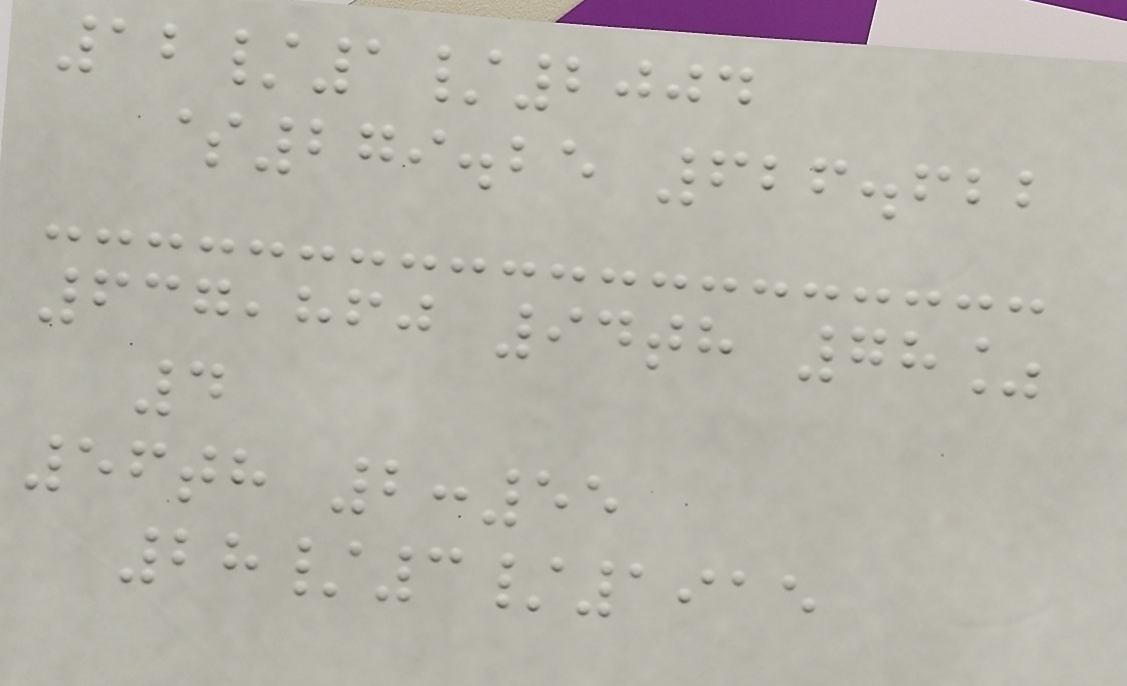12/1/2004
$279.25 626.622
637,860 94th 78%
4
56th 2:55
28/3/1915
